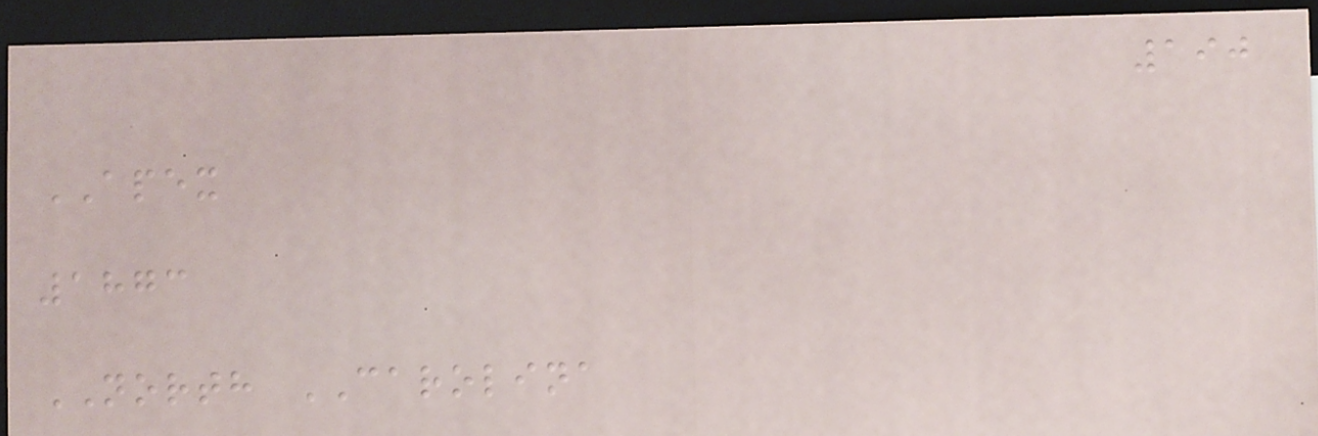190
APEX
1873
NORTH CAROLINA
